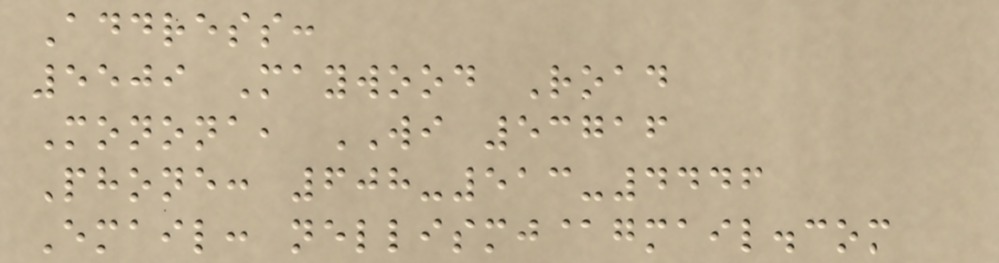Address:
5509 Maywood Road
Monona, WI 53716
Phone: 608-513-4446
Email: nellismj@gmail.com
